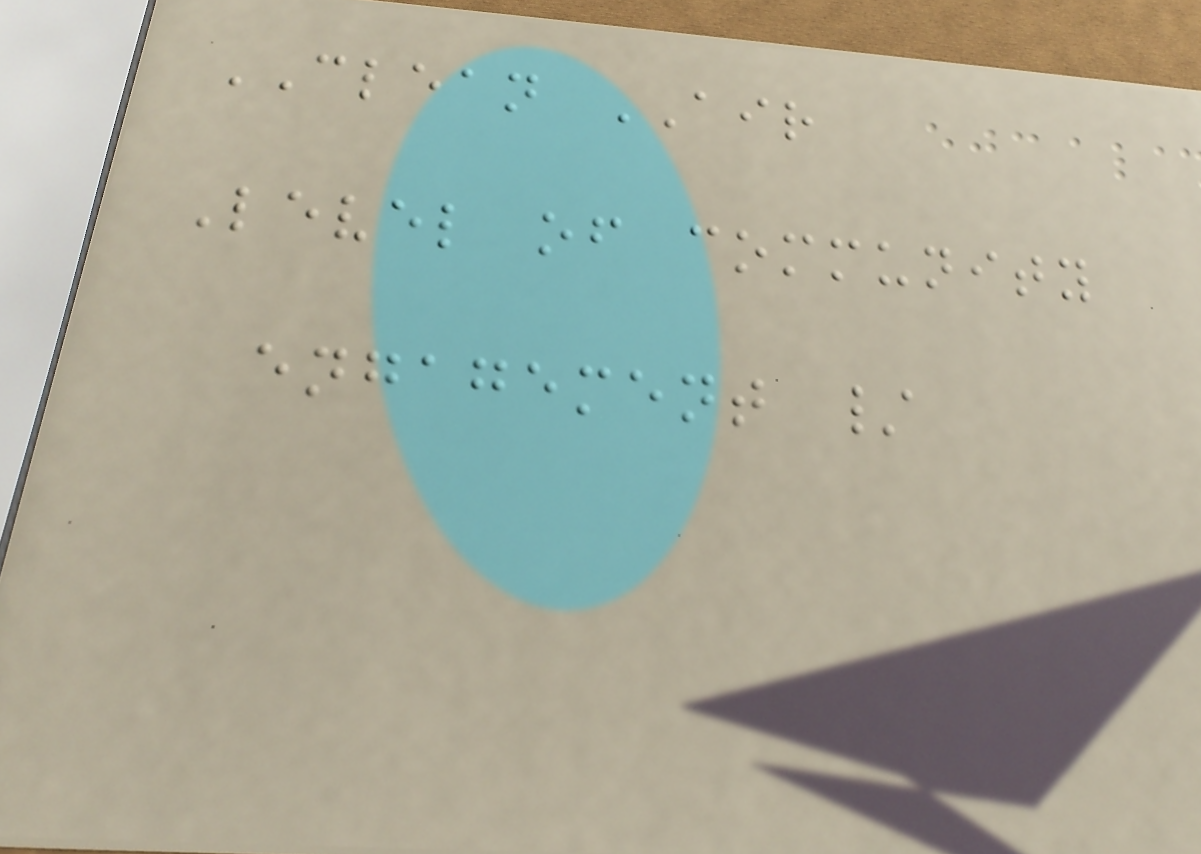CLEAN AIR
Level of community
engagement /
